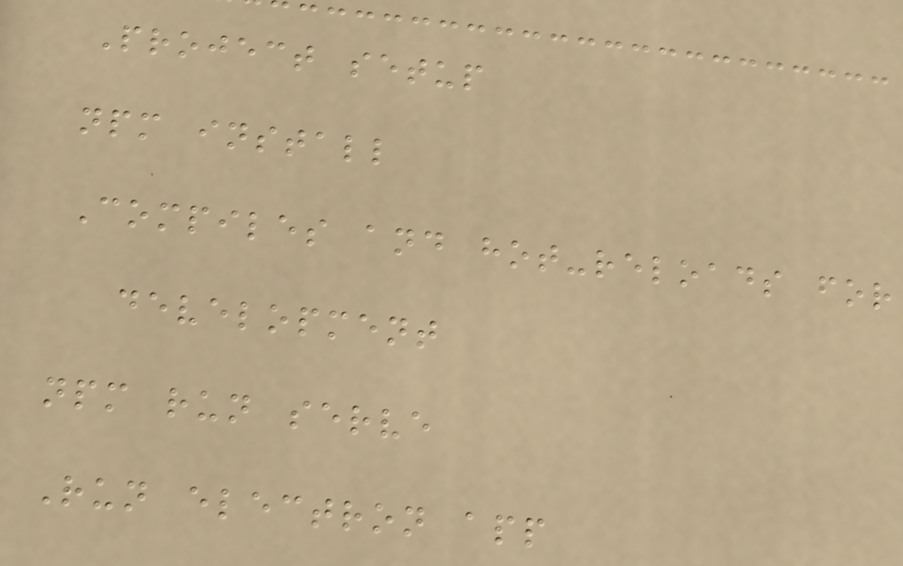Project setup
npm install
Compiles and hot-reloads for
development
npm run serve
Run electron app
